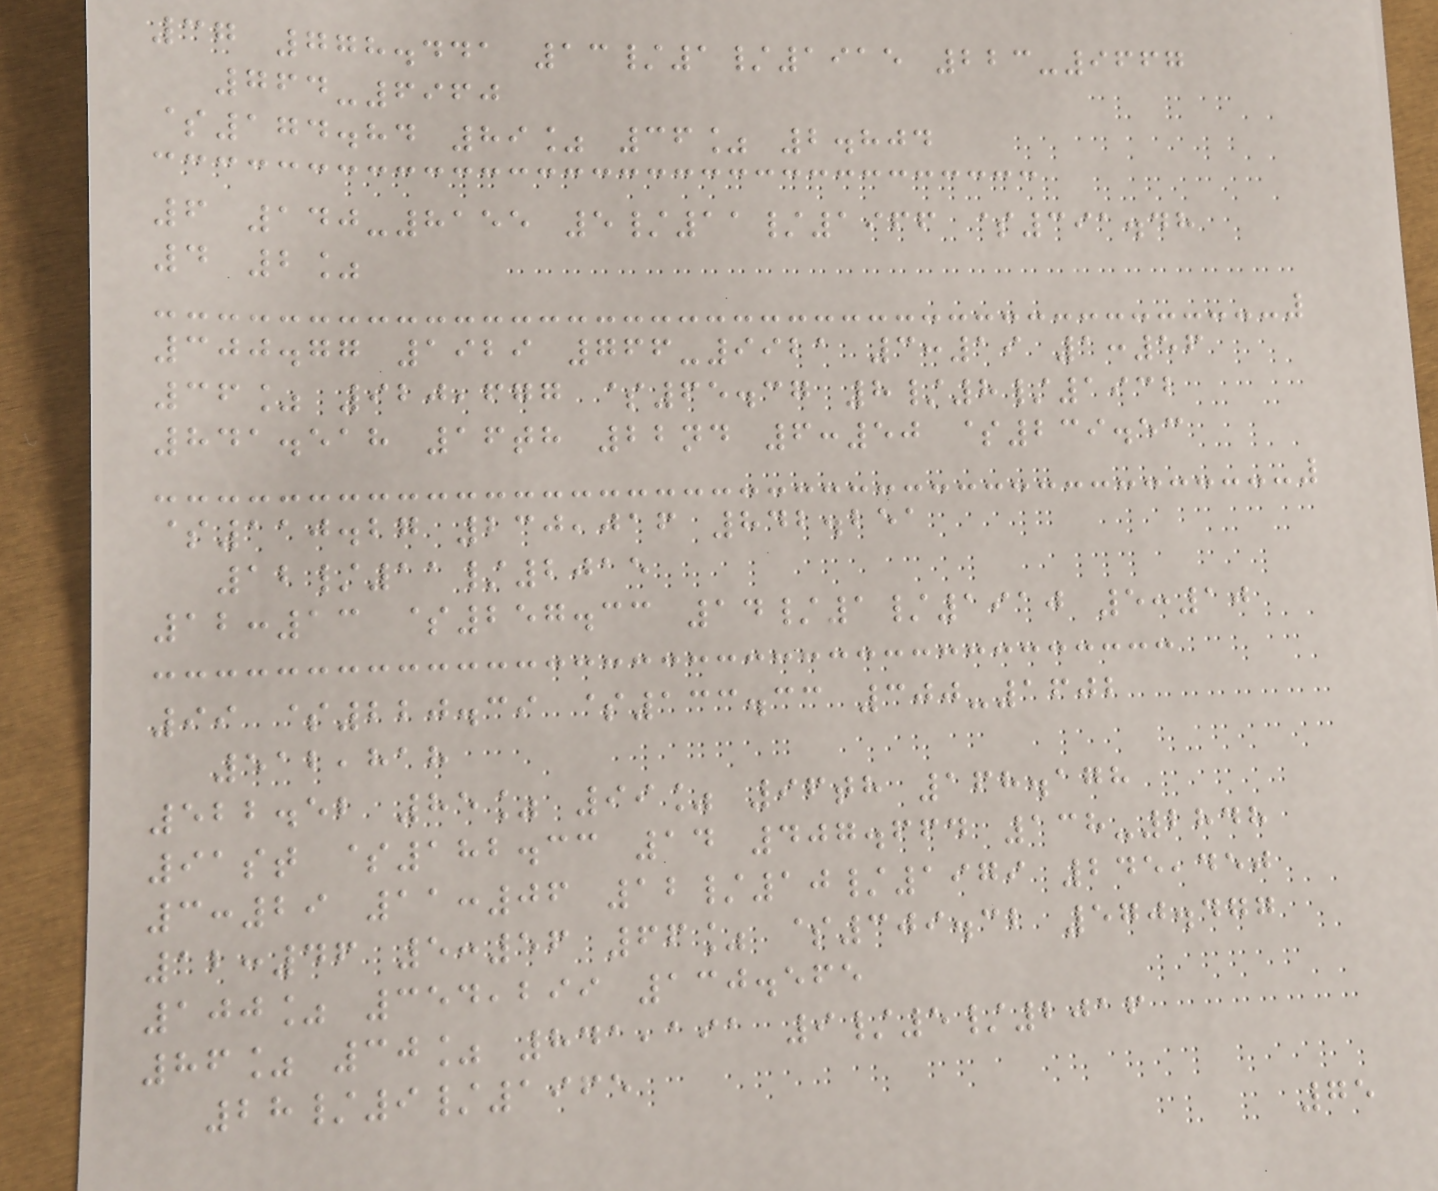37 778.441 13/1/1915 223-9667
764-6960
$174.84 89% 36% 2.804
6 140-8155 5/11/1966 $391.48
4 2%
300.77 1929 766-9921 3:19 1:56
36% 920,677 $65.37 8/8/1932
841.518 16th 22nd 6:50 $239.53
$110.27 230,016 842.251
12/11/2015
12:13 $257.33 14/1/1910 5:10
99 $220.39 $133.33 300-1602
512,818
522.52 85% 99% 96th 168.178
91st $182.33 14 407.664 138-2848
3:29 11:06 12/10/1979 245,450
12:46 5:56 66% $309.32 570.477
100% 354,299 130.565
86% 30% 841,191 9/5/2016
28/9/1965
75
